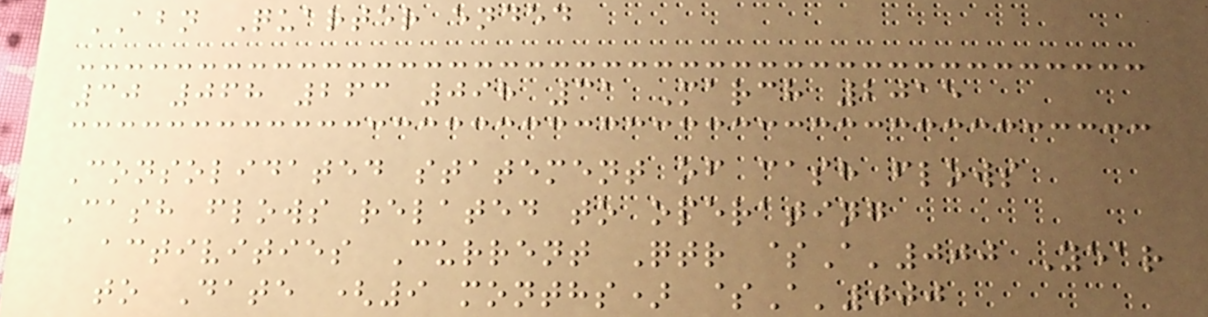ABN Quarter ended
30 068 263 098 31 March 2015
Consolidated statement of cash flows
Cash flows related to operating
activities Current Qtr $A'000 Year
to Date (9 months) $A'000
